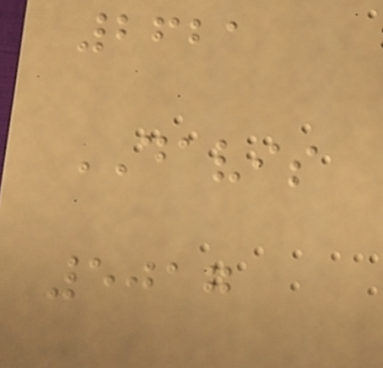2621
DAVIS
5017
